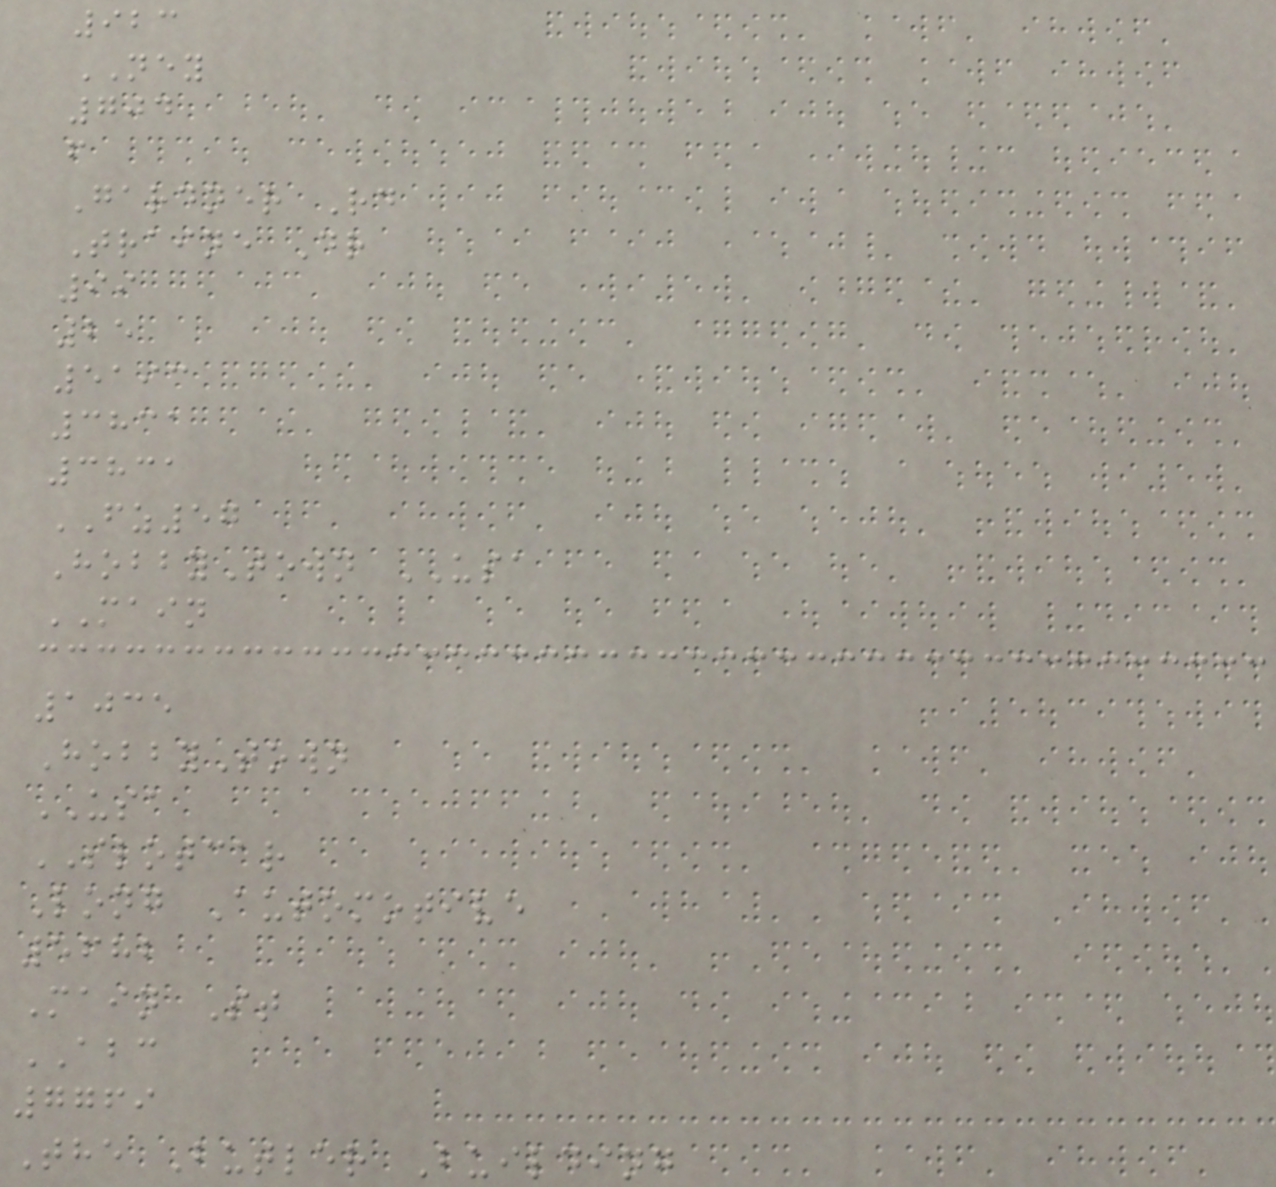923
NEY
704
f
Gardner Rd
Traine Dr
99
25
5193
3831
3831
FZ57
HobbyTown USA
MAIN
1035
HobbyTown
USA
SLOTCAR
Long Automotive
5682
Main St
ABC
7769
The Butler Building
